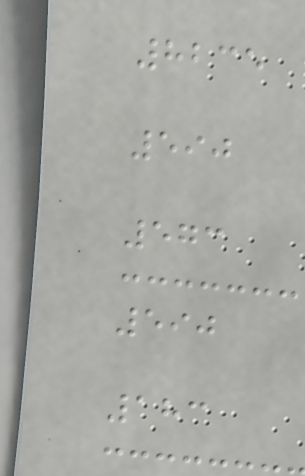8235
590
573
590
183
